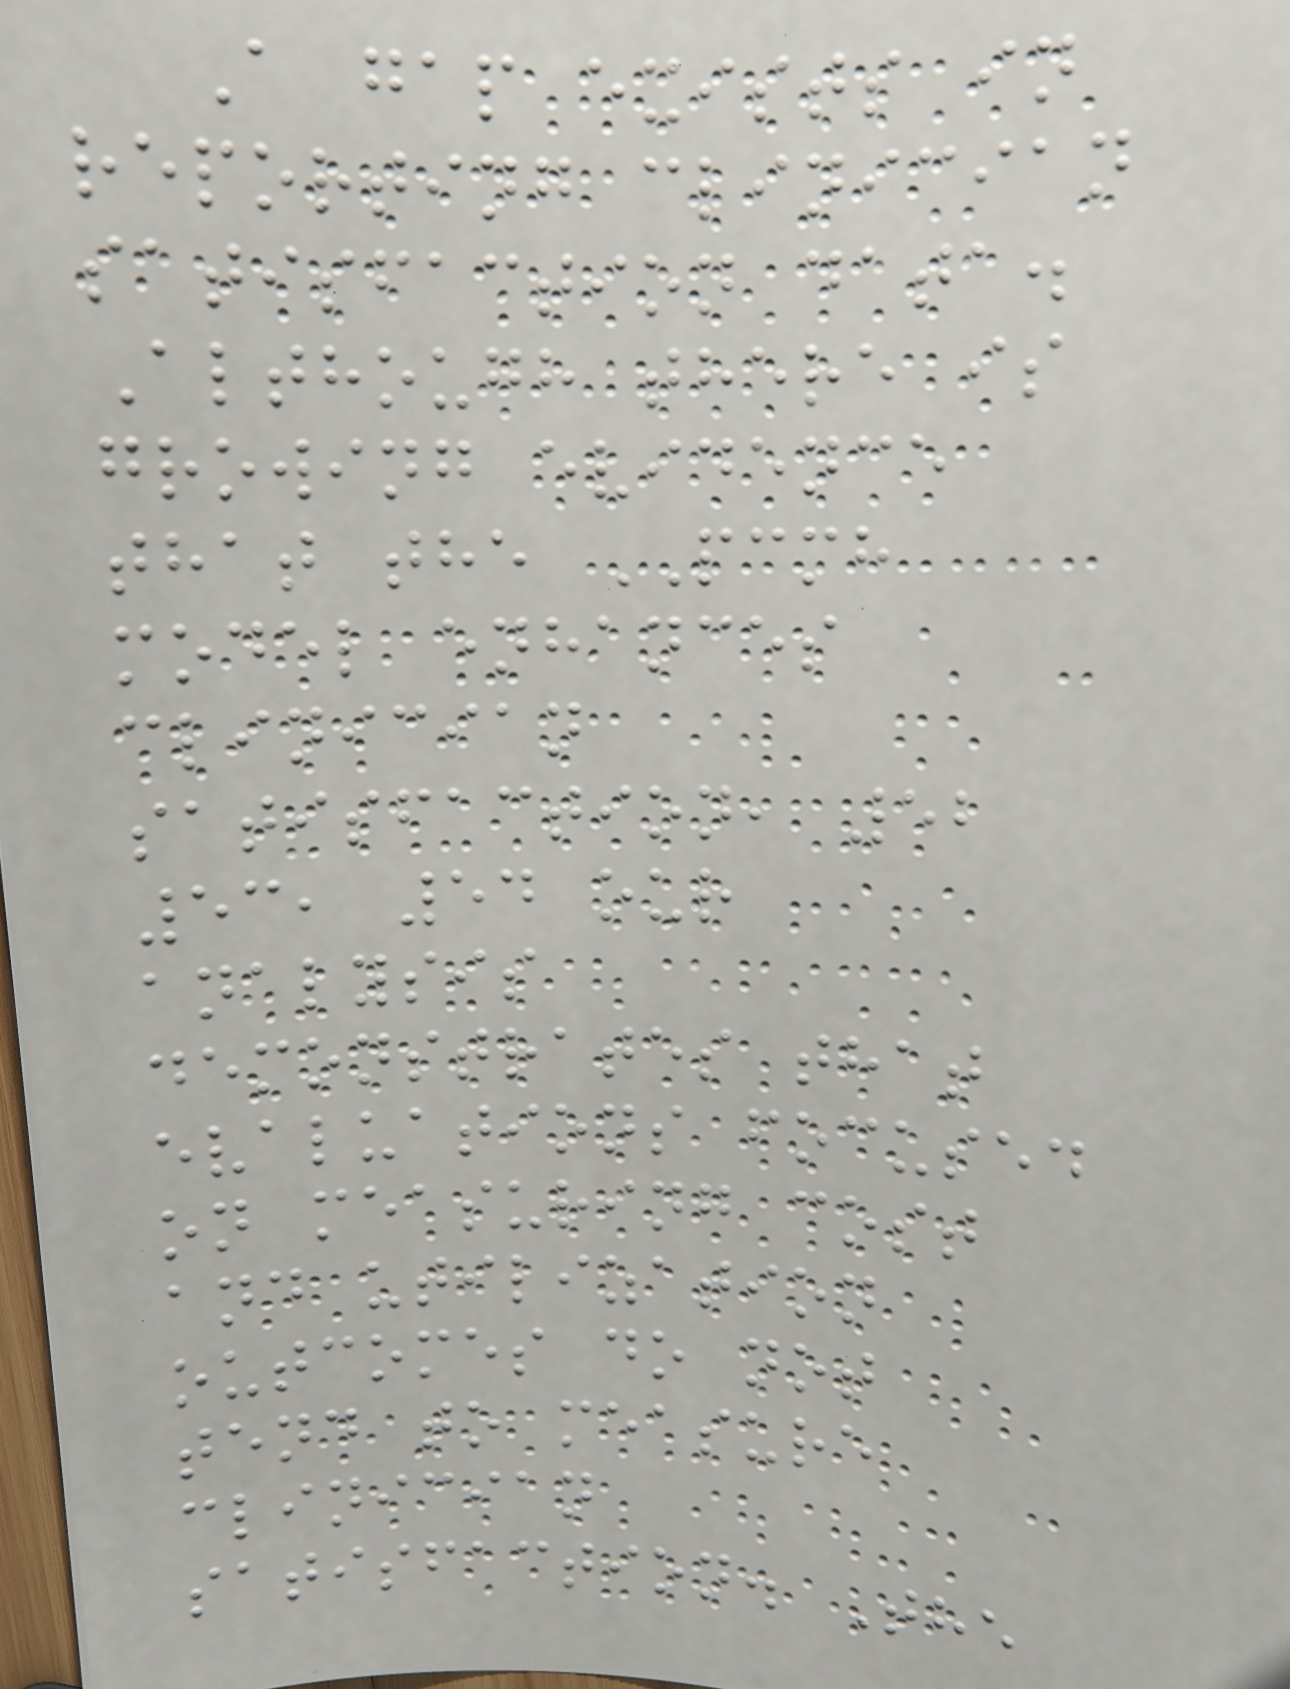A gap exists in
reporting clinician
satisfaction data.
Although there is
growing evidence
that the PCMH
model enhances
clinician
satisfaction, 52
53, 54 our
analysis
demonstrates that
evaluations focused
on measuring cost
and utilization
outcomes do not
tend to measure
clinician
satisfaction. The
